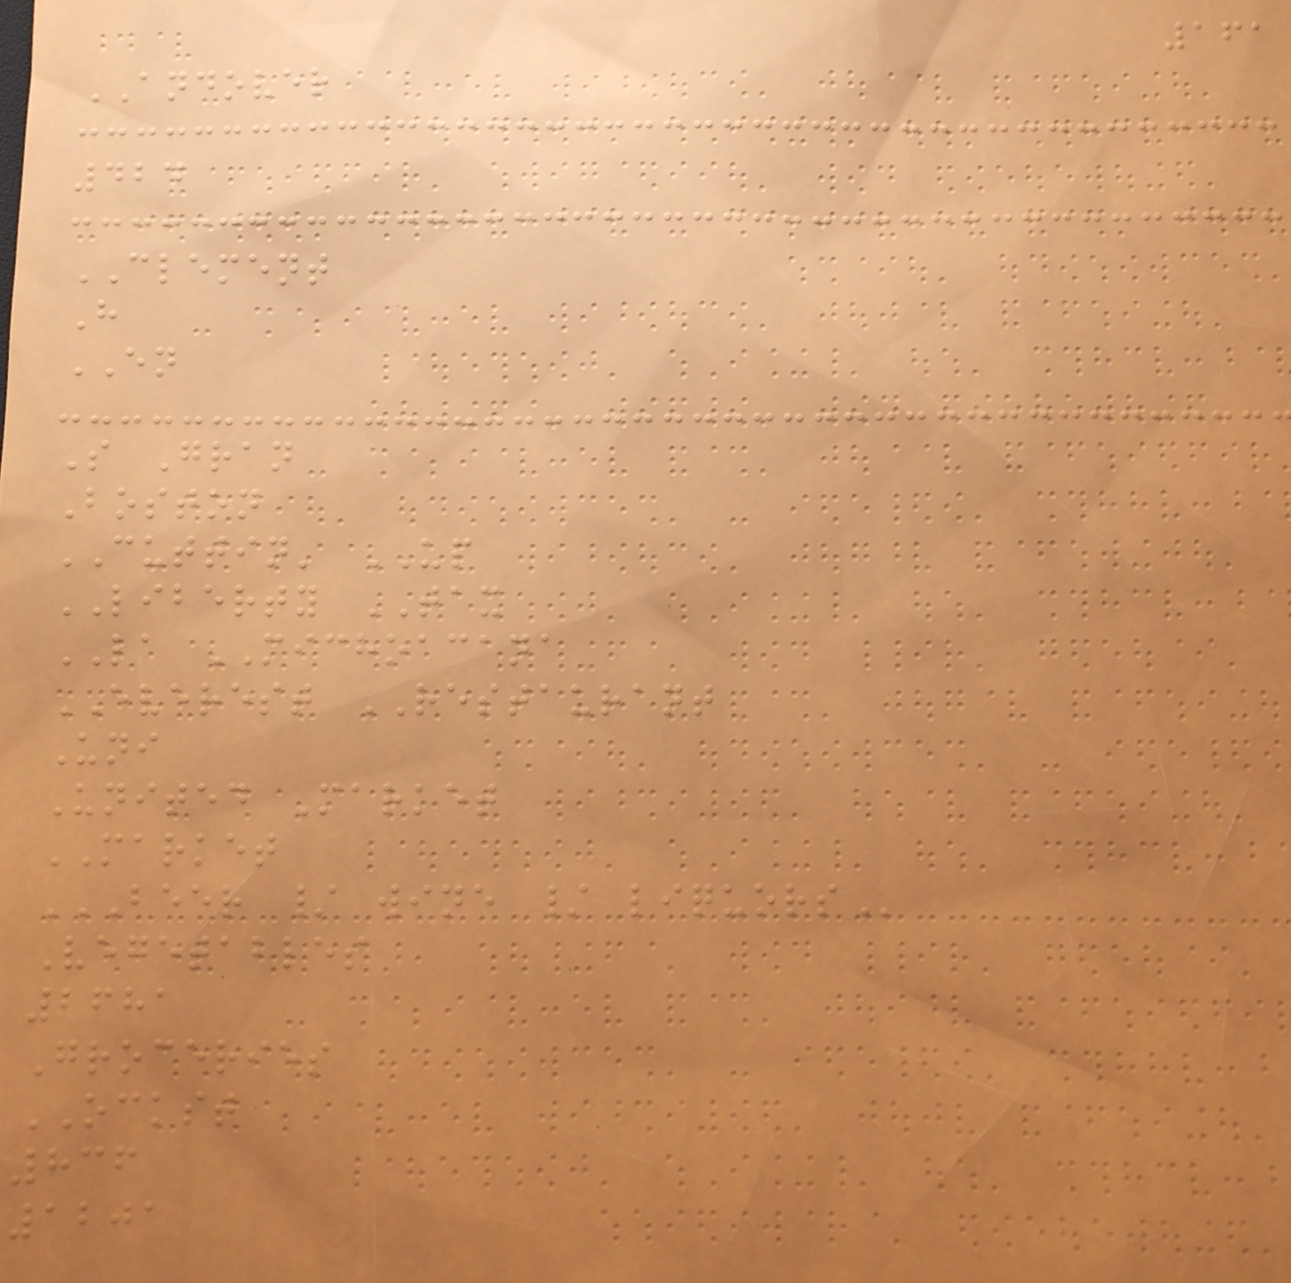161
ANDOVER
424
CLEMENT
H
EN
S Gran
Boston
CUTTIN' UP
LIBERTY TAX
LA MICHOACANA
EVEREST RESTAURANT
Uni
United Market
MARKET
BEER / WINE / LIQUORS
Vegetables
2681
Groceries
OCKST
836
1201
